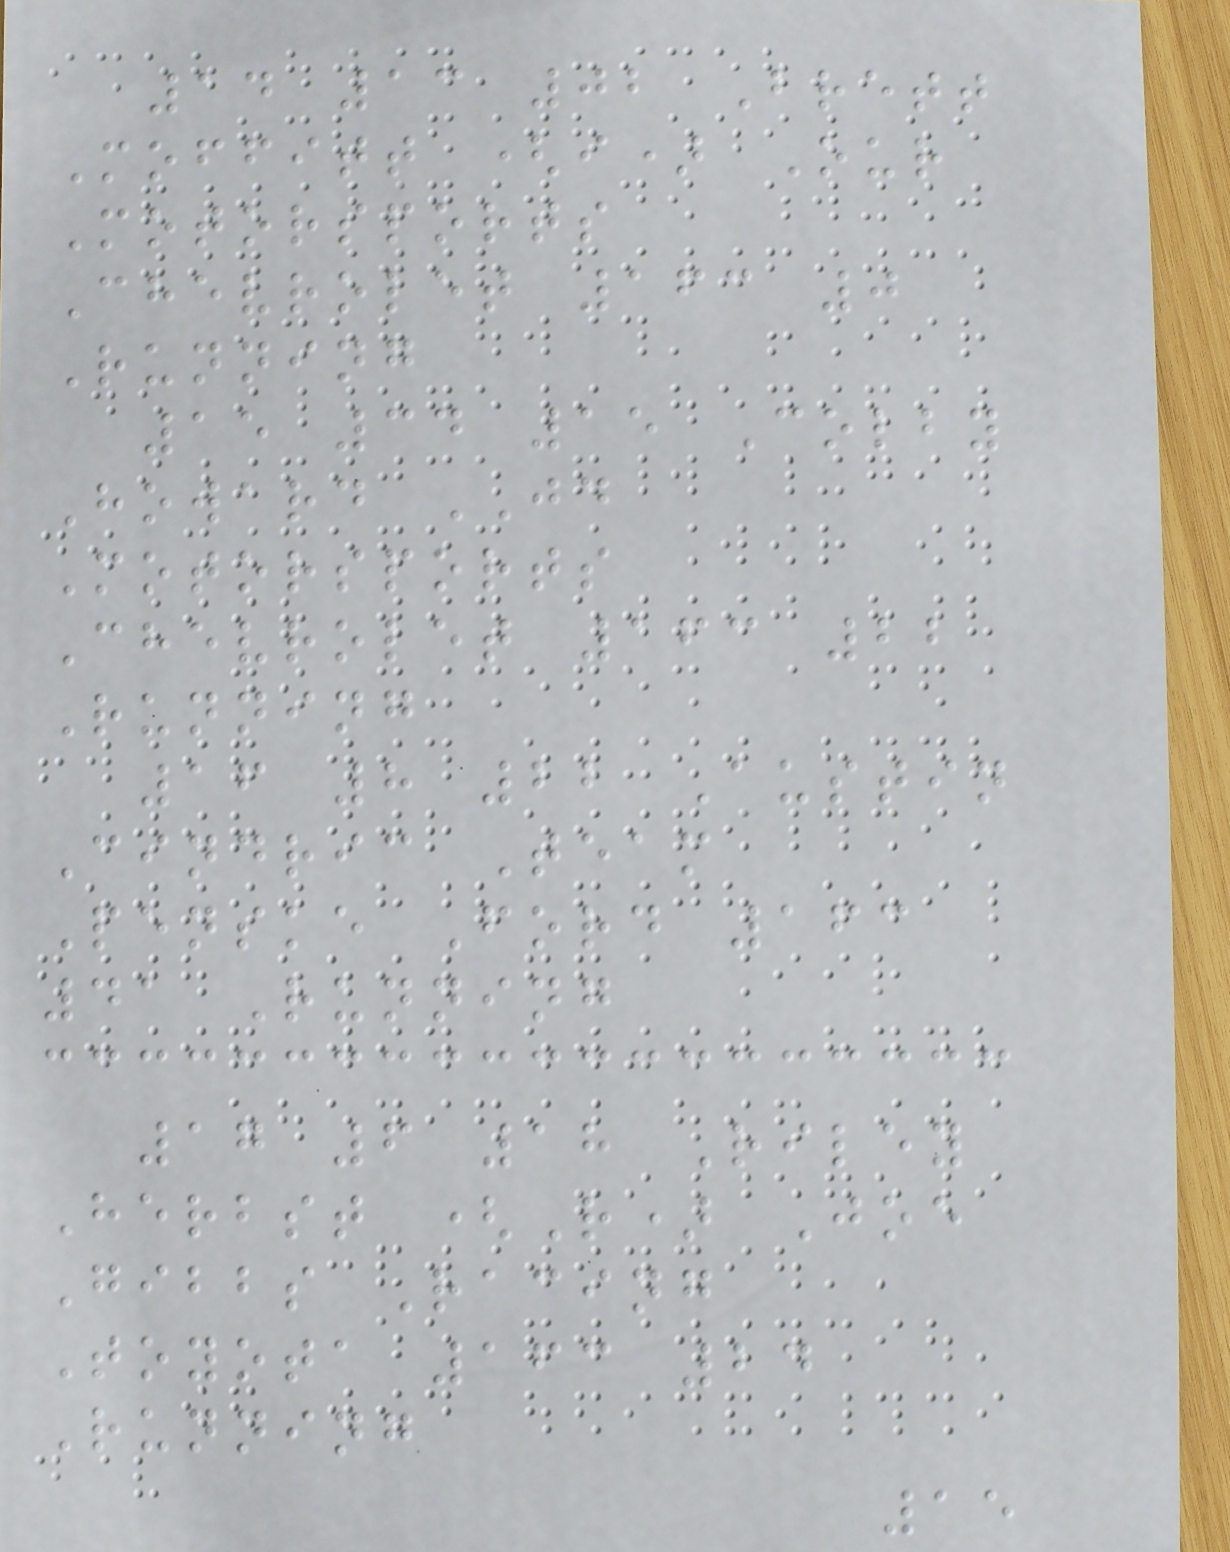14 13 02 Brett
Moffitt (i) Our
Motorsports
Chevrolet 163 0
Running
15 34 15 Colby
Howard JD
Motorsports
Chevrolet 163 22
Running
16 8 22 Austin
Cindric Team
Penske Ford 163
41 Running
17 6 18 Riley
Herbst (R) Joe
Gibbs Racing
Toyota 163 24
Running
15
